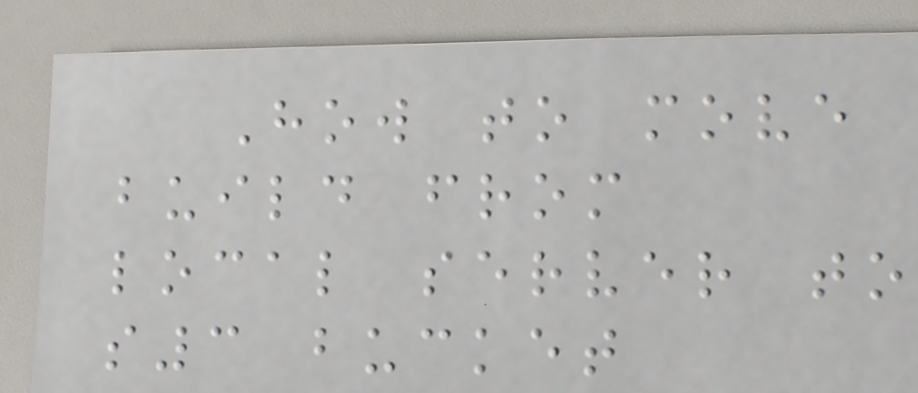How to move
build from
local server to
s3 bucket
